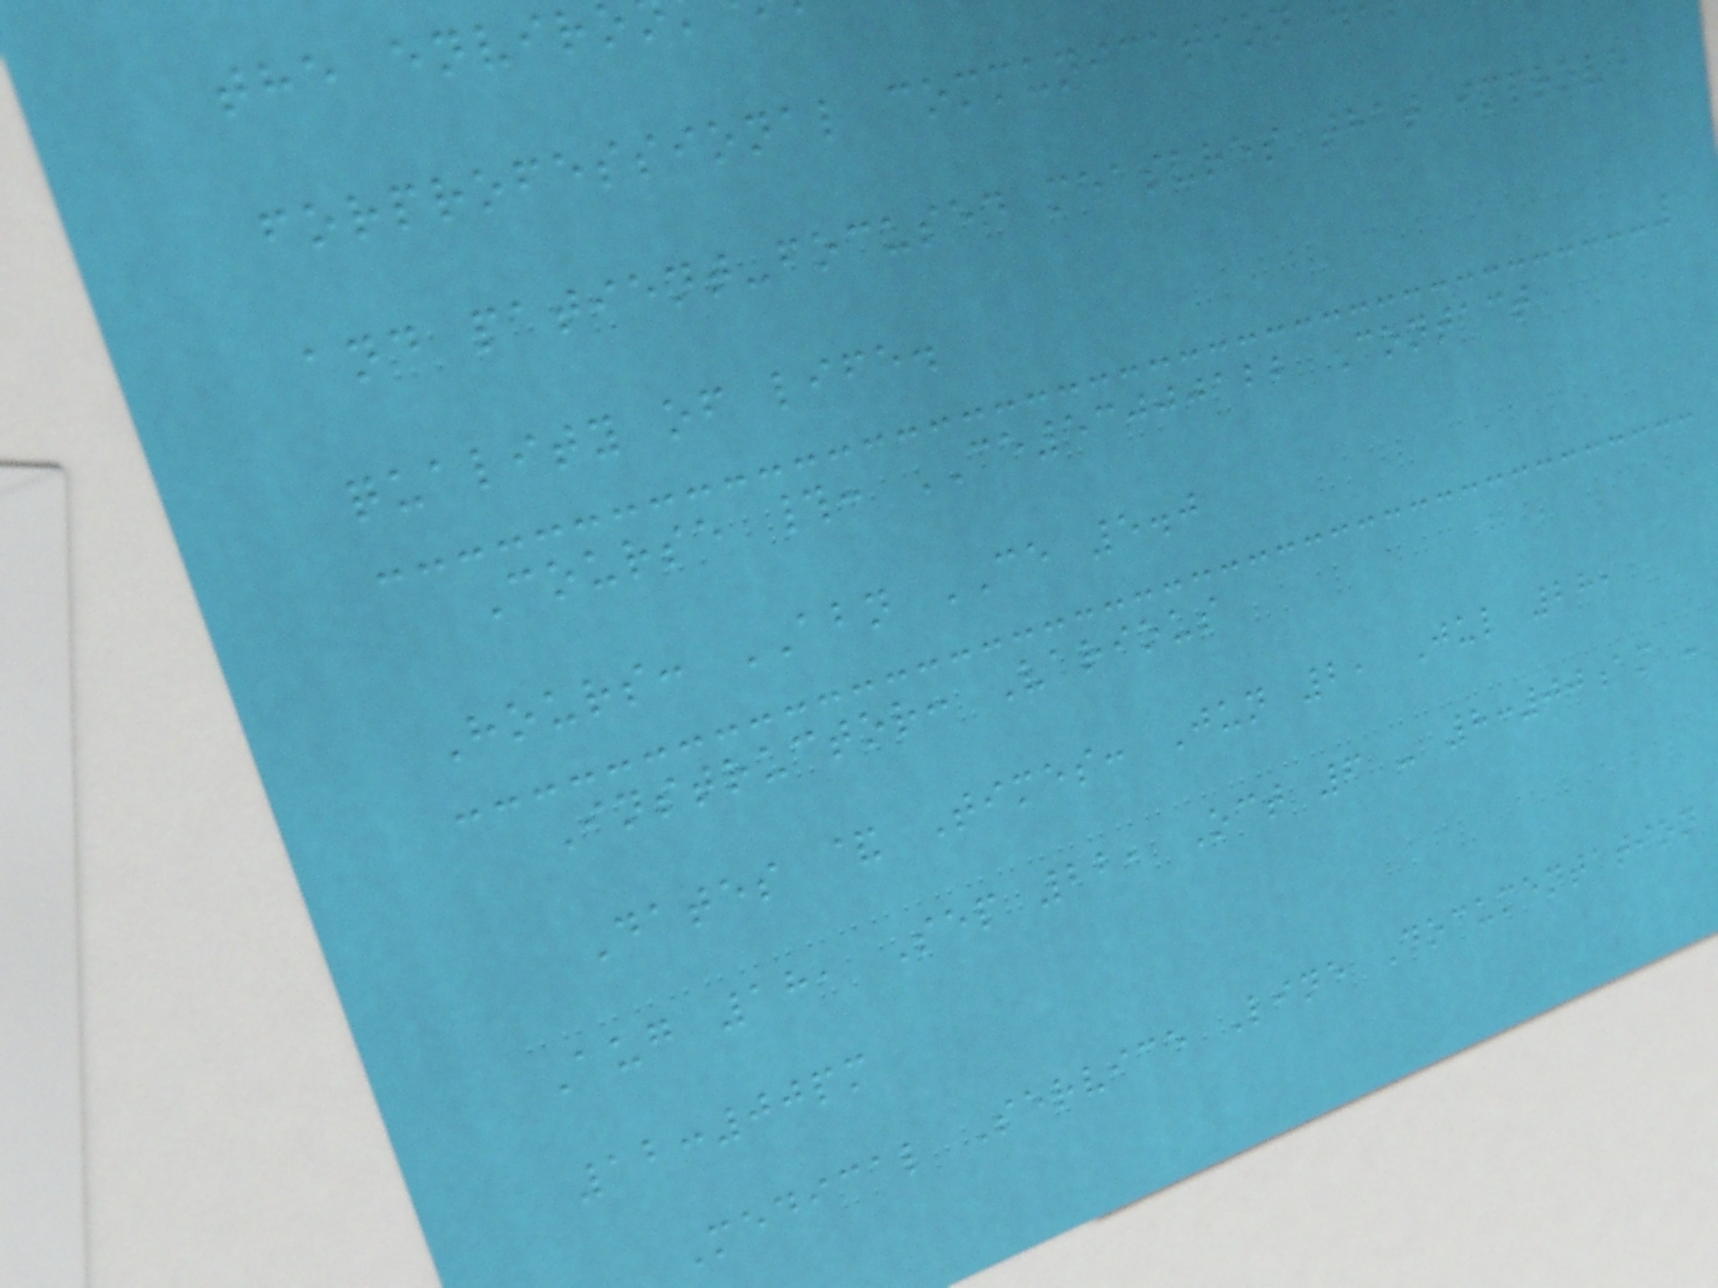forprofessional communication
and patient-focused measures that improve
quality of life.
Course #: CE53000122 Contact
Hours: ABN CE 5.0
Instructor: Various
Dates & Times: Jun 2, Jul 28,
Aug 18, Sep 22, Oct 6 - 8:00am -
12:00pm
Medical Service Line Documentation
